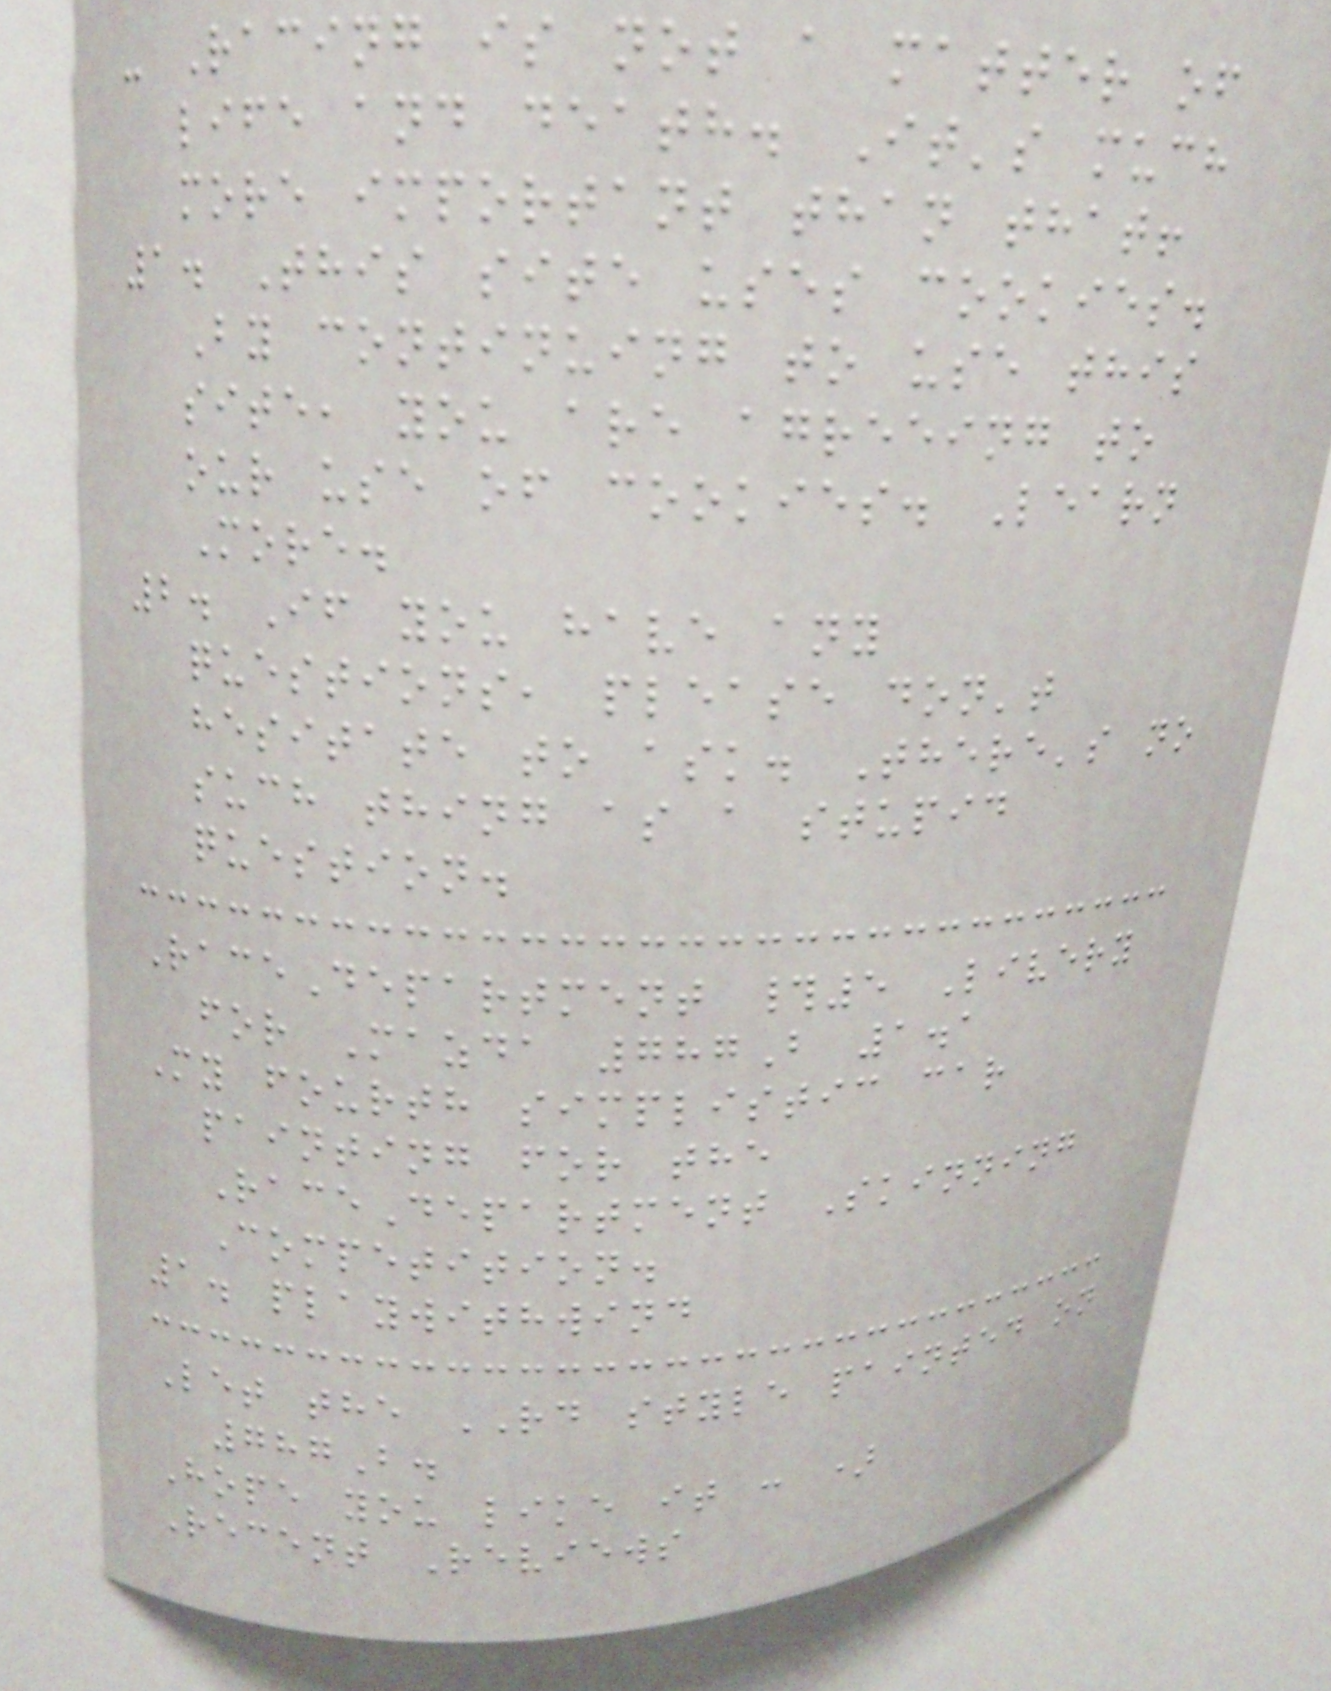- Racing is not a matter of
life and death. It's much
more important than that!
1. This site uses cookies.
By continuing to use this
site, you are agreeing to
our use of cookies. Learn
More.
2. If you have any
questions, please don't
hesitate to ask. There's no
such thing as a stupid
question.
RaceDepartment #5 Livery
for Mazda 787B 1.1
My fourth simplistic car
painting for the
RaceDepartment Skinning
Competition.
1. playwithwind
Let the RD style painted on
787B.
Hope you like it : )
Recent Reviews
